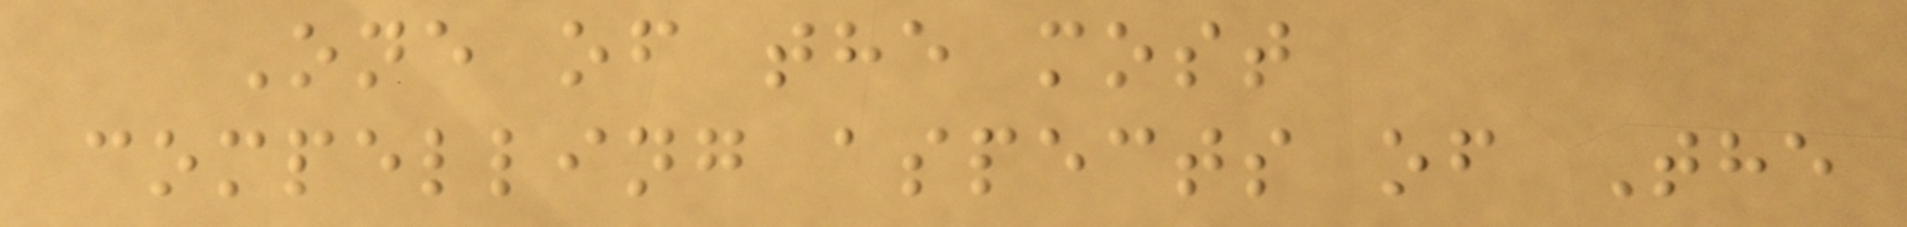One of the most
compelling aspects of The
